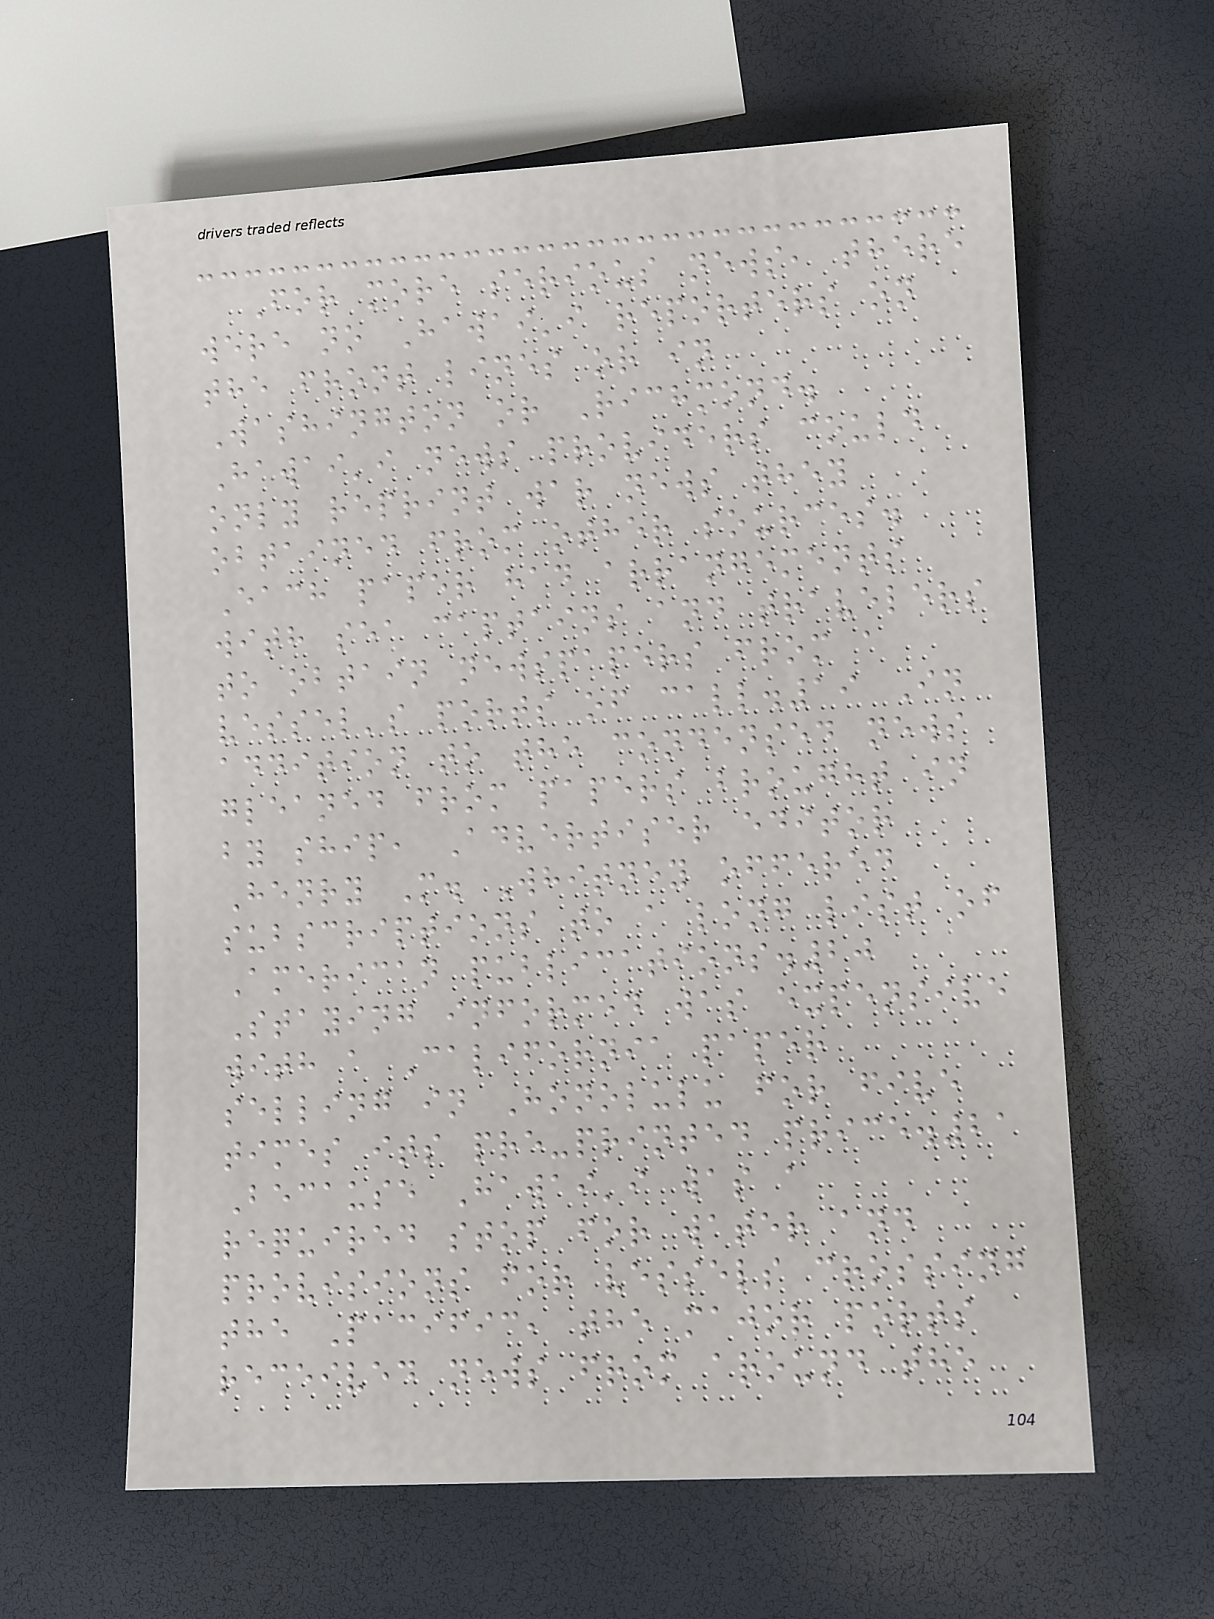For more serious news, there
were no Hawai'i reporters on
the front lines or in
Washington or Richmond.
Hawai'i news providers could
only reprint war news they
obtained from other sources.
Each paper had arrangements
with sea captains and travelers
to obtain newspapers from a
vessel's ports of call.19 In
addition to the condensed news
gleaned from papers brought in
by ship, Advertiser editor
Henry M. Whitney offered
subscriptions to a long list of
American publications.20
Staying informed was expensive
with a California paper
selling in Honolulu for five
times its pre-printed price.21
Because Hawai'i was a
required stop for water and
provisions for vessels crossing
the Pacific, the major ports
received news from around the
